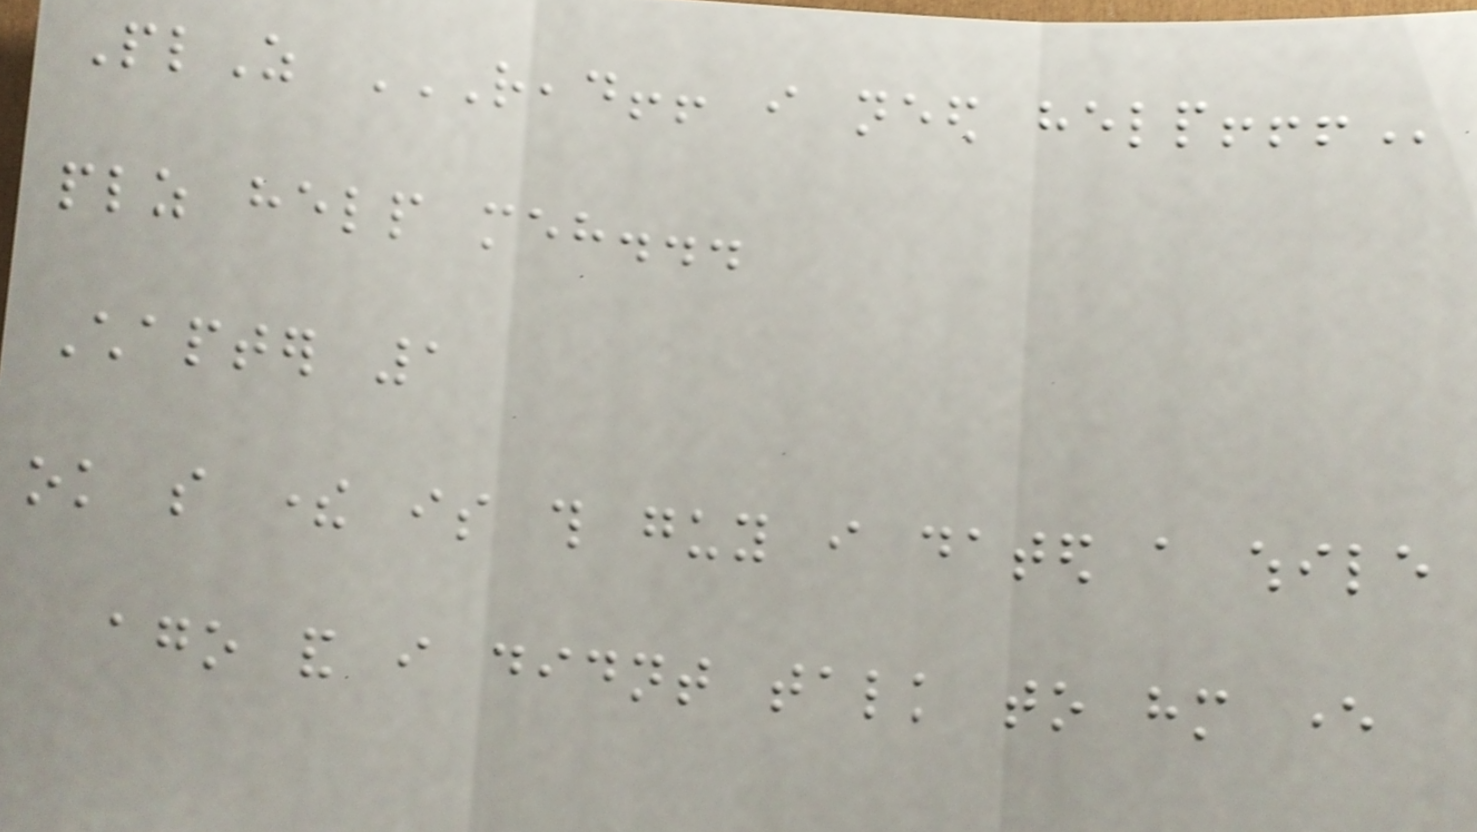PlZ READ!! I NEED HELP!!!
plz help meh...
Chapter 1
ok so there is this guy i dated a while
ago and i didnt talk to him ever
